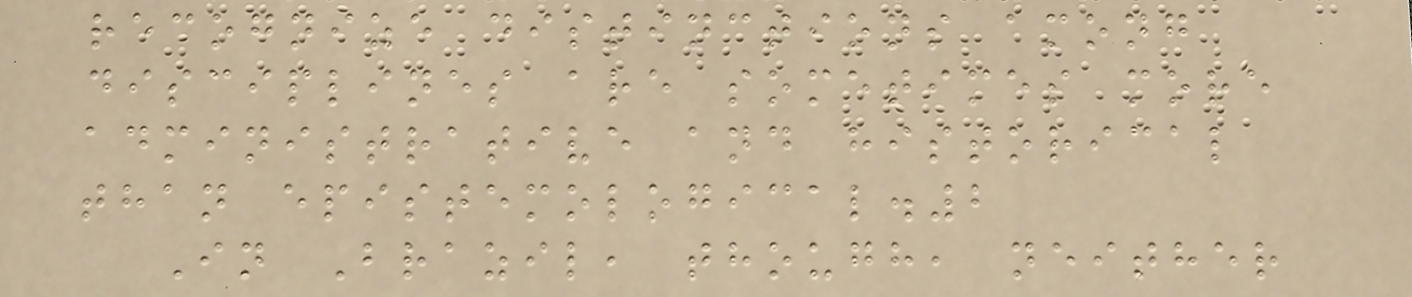recognize distinctions among
disciplines are sometimes more
administrative and historical
than epistemological.2
In Brazil, though, neither
